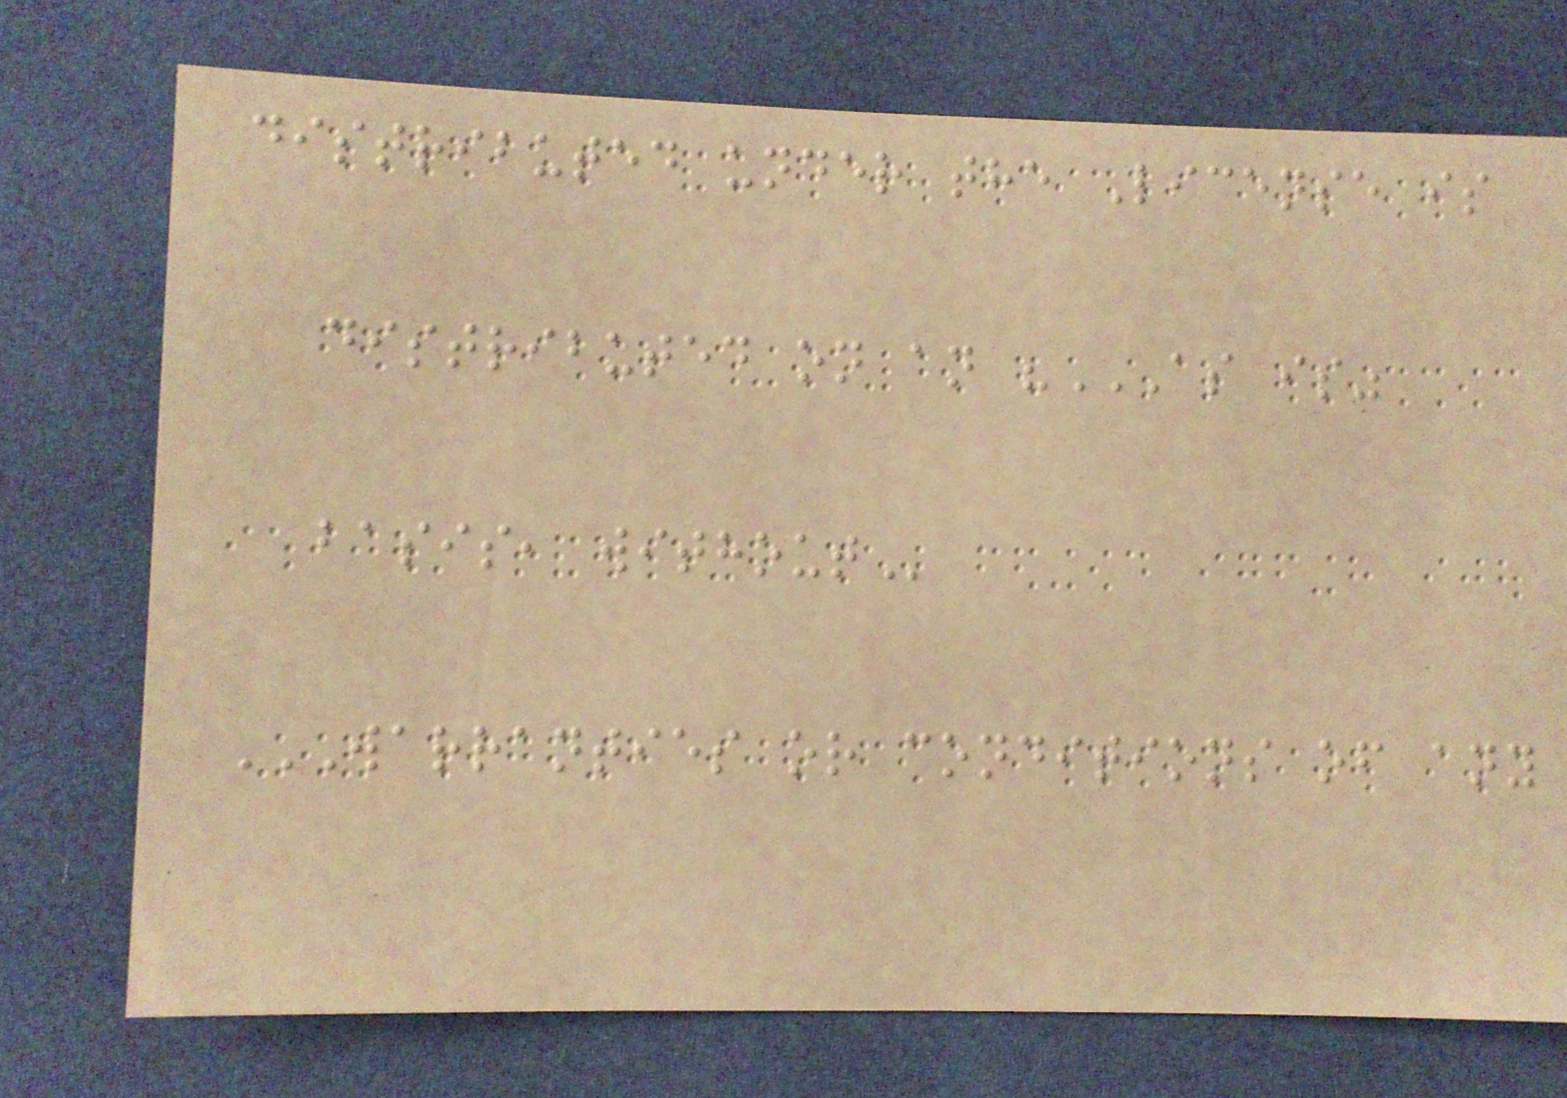distributed under the License is
distributed on an "AS IS"
BASIS, WITHOUT
WARRANTIES OR CONDITIONS OF ANY
